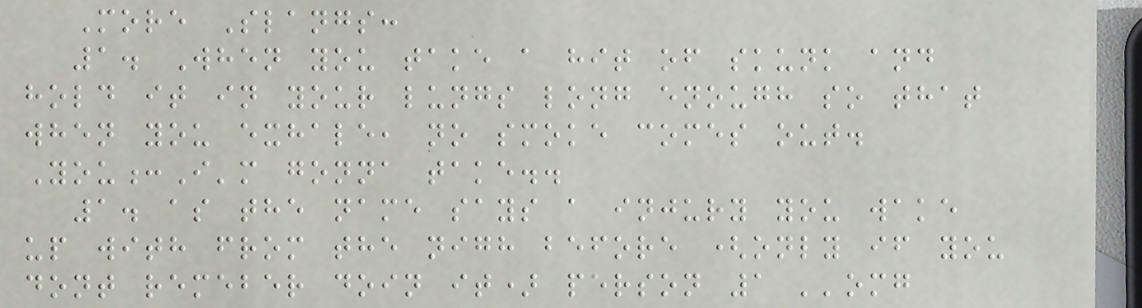More Slangs:
1. When you take a hit of skunk and
hold it in your lungs long enough so that
when you exhale, no smoke comes out.
You:I'm gonna take..
1. as the name says a injury you wake
up with from the nigh before (only if you
dont remeber doin it) person 1 ''omg
